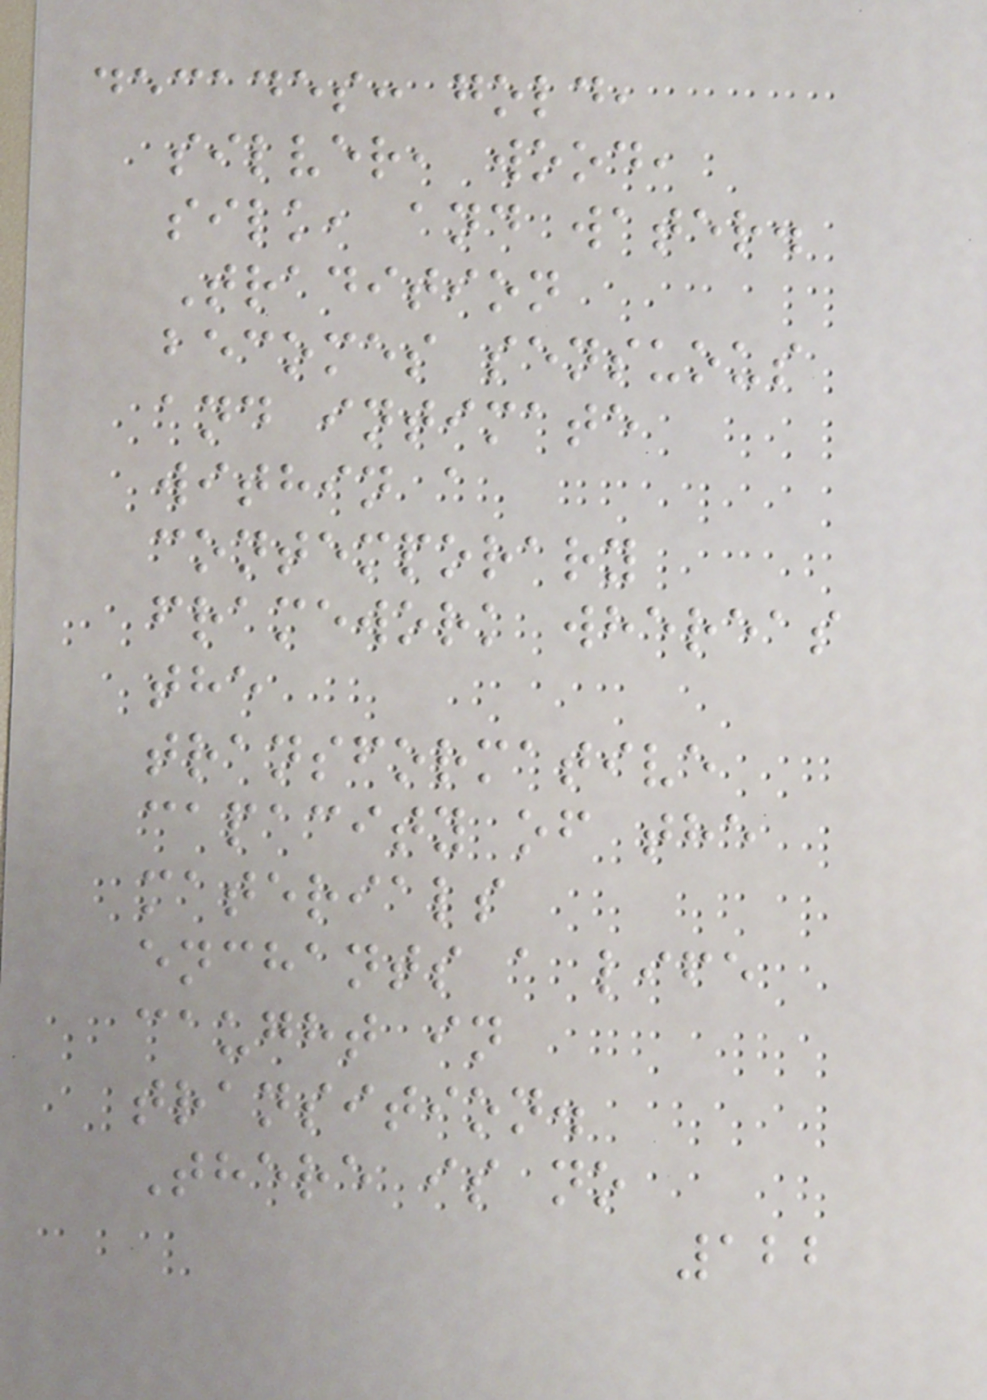decades: gold,
silver, wood,
silk, and water.
Tradition
becomes sensuous
and intimate
within a
contemporary
framework whereas
the
transformative
capacity of the
materials
enchants a life
caught in
transition.
There is no
122
